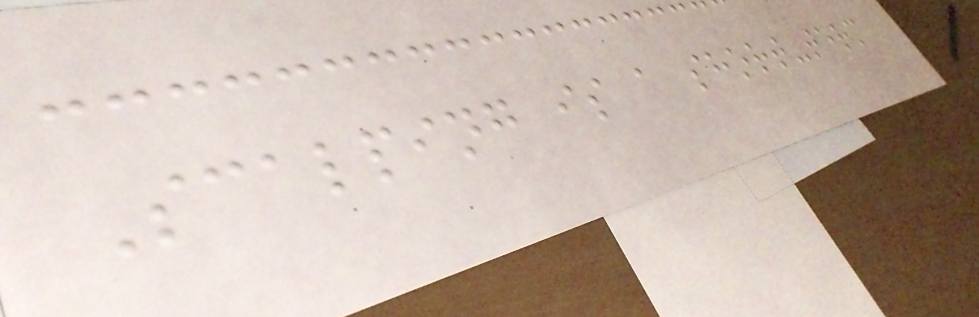Scalping is a short-term
